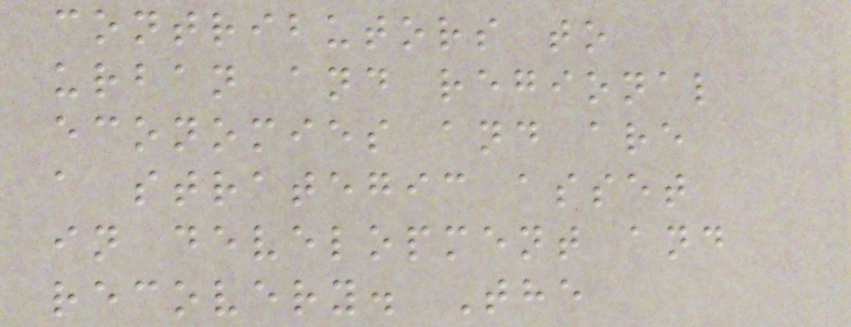contributors to
urban and regional
economies and are
a strategic asset
in development and
recovery. The
